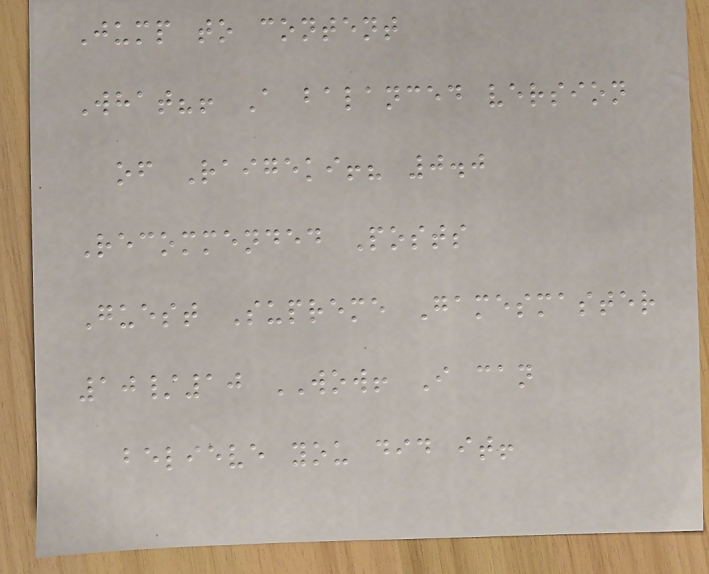Jump to content
What?! A balanced version
of Raigeki!? 0.0
Recommended Posts
Guest Supreme Gamesmaster
10/10 WOW! I can
believe you did it!
